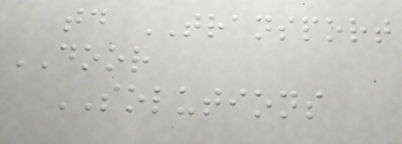td TRANSPORT
DOOR
SOLUTIONS
